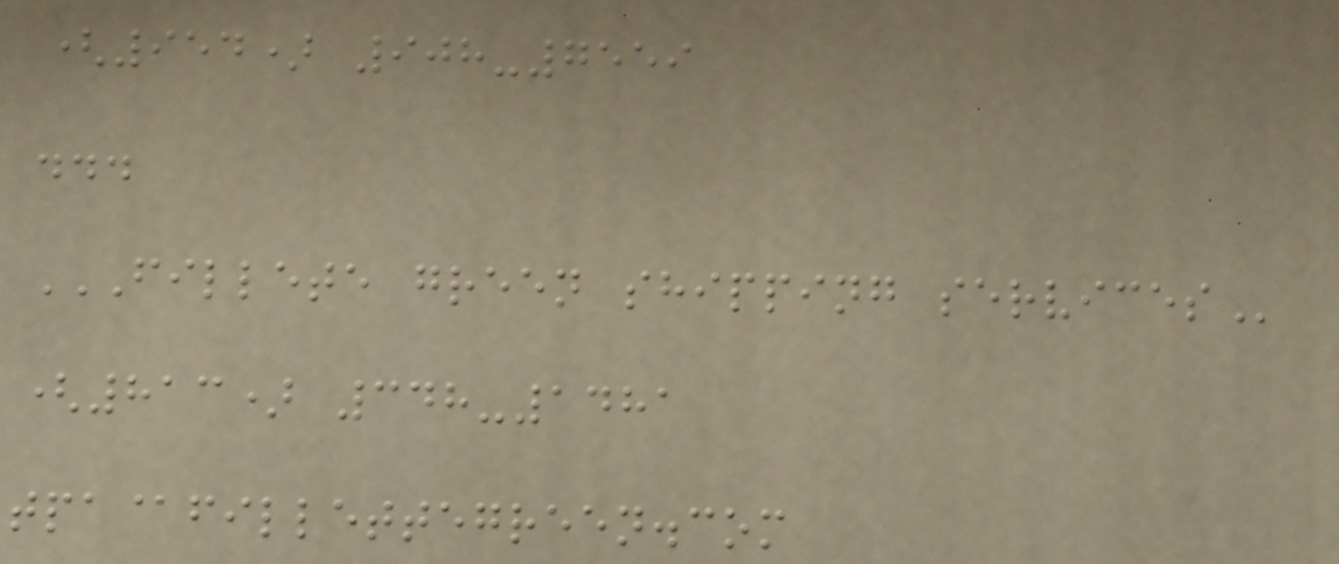(954) 908-7559
...
FILLETE GREEN SHIPPING SERVICES
(813) 348-1481
tpa@fillettegreen.com
